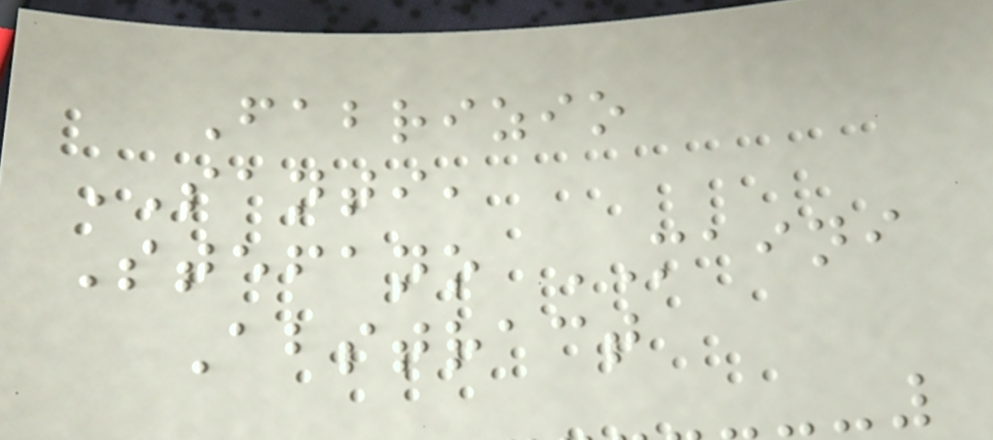Fabrizio
SANTI,
Stefano MAINI
Abstract
